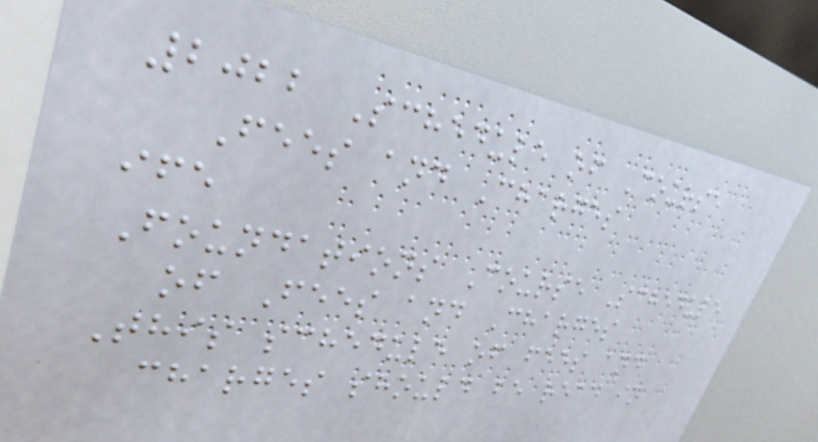2022 Schedule of Course
Fees and Charges
ife
Foundations Course Schedule
of Fees and Charges
This schedule of fees and
charges should be read in
